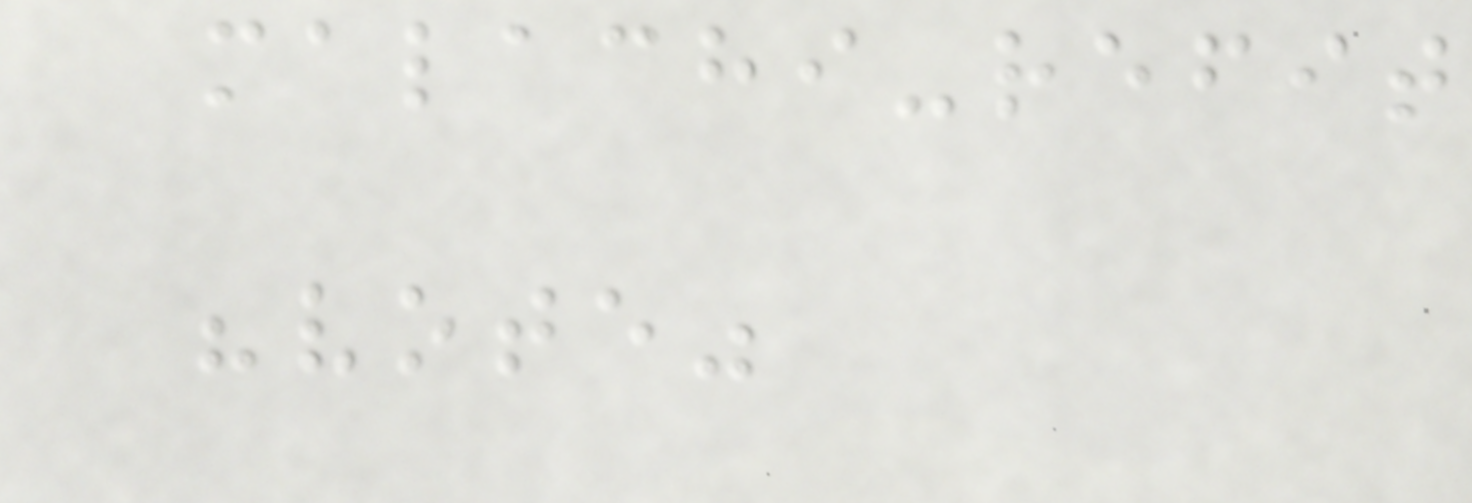malachi-refit
"vote"
